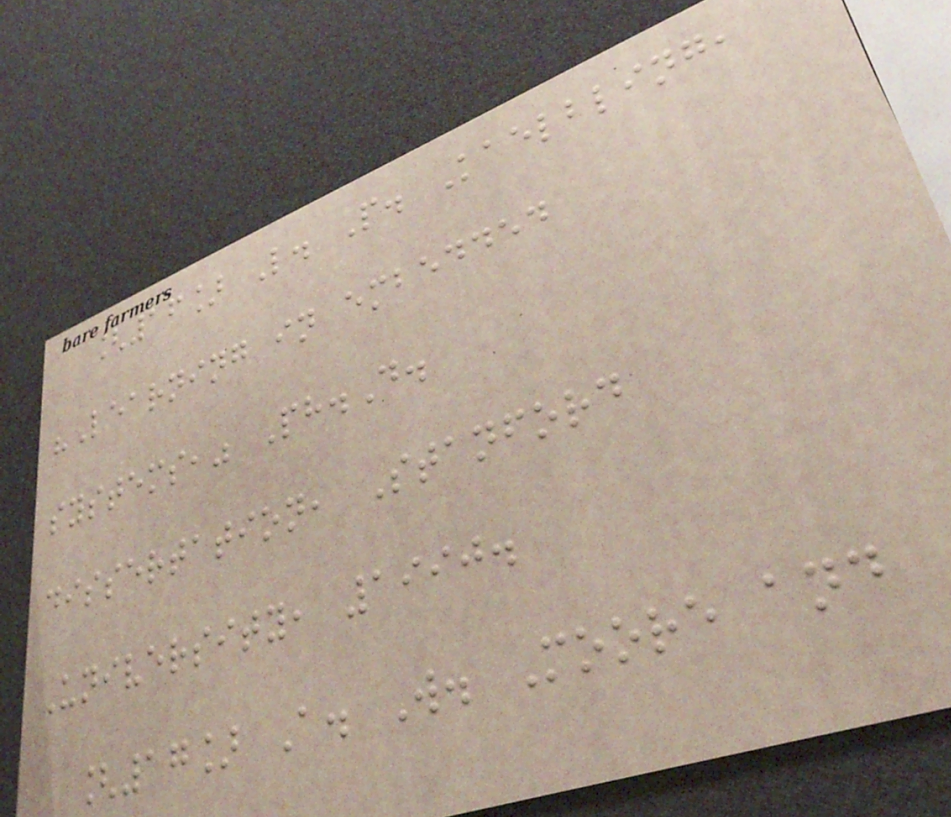[16] L. P. Kaelbling,
"Learning in embedded
systems," Ph.D.
dissertation, Stanford
University, 1990.
[17] A. W. Moore and
